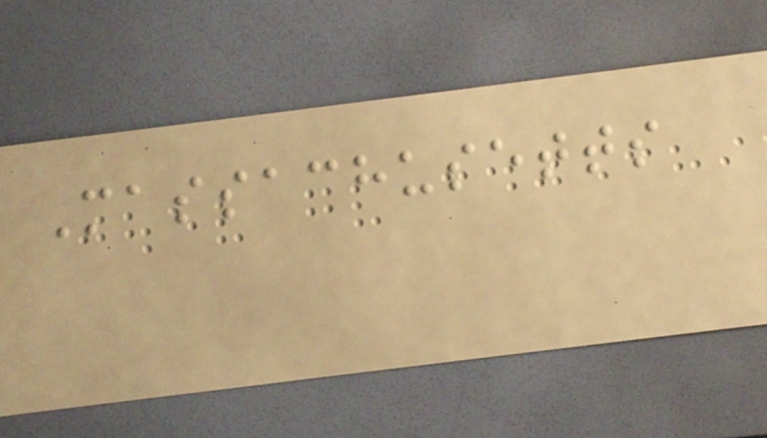Massachusetts
